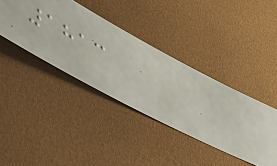1813
